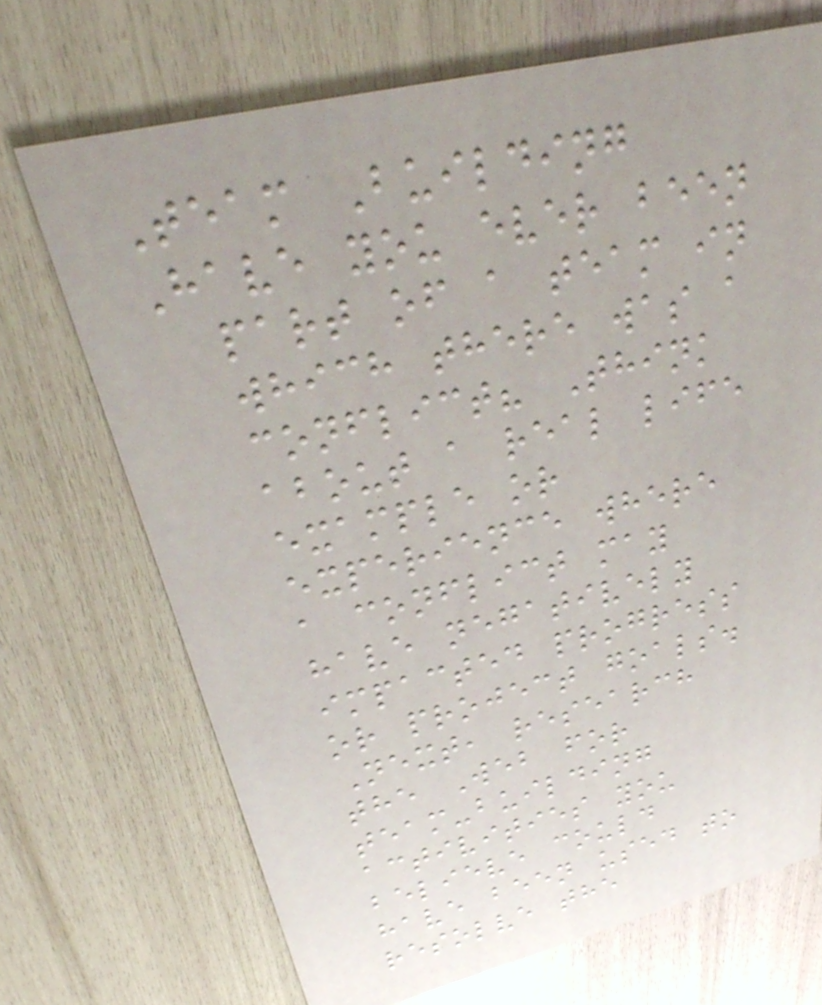Team Building
Have you ever been
part of a team in
which there was a
conflict? Think
about a real life
example or
experience where
a conflict may
have negatively
impacted progress
or project goals.
Next, research
the Web for
team-building
activities you
believe could
have been used to
resolve the
